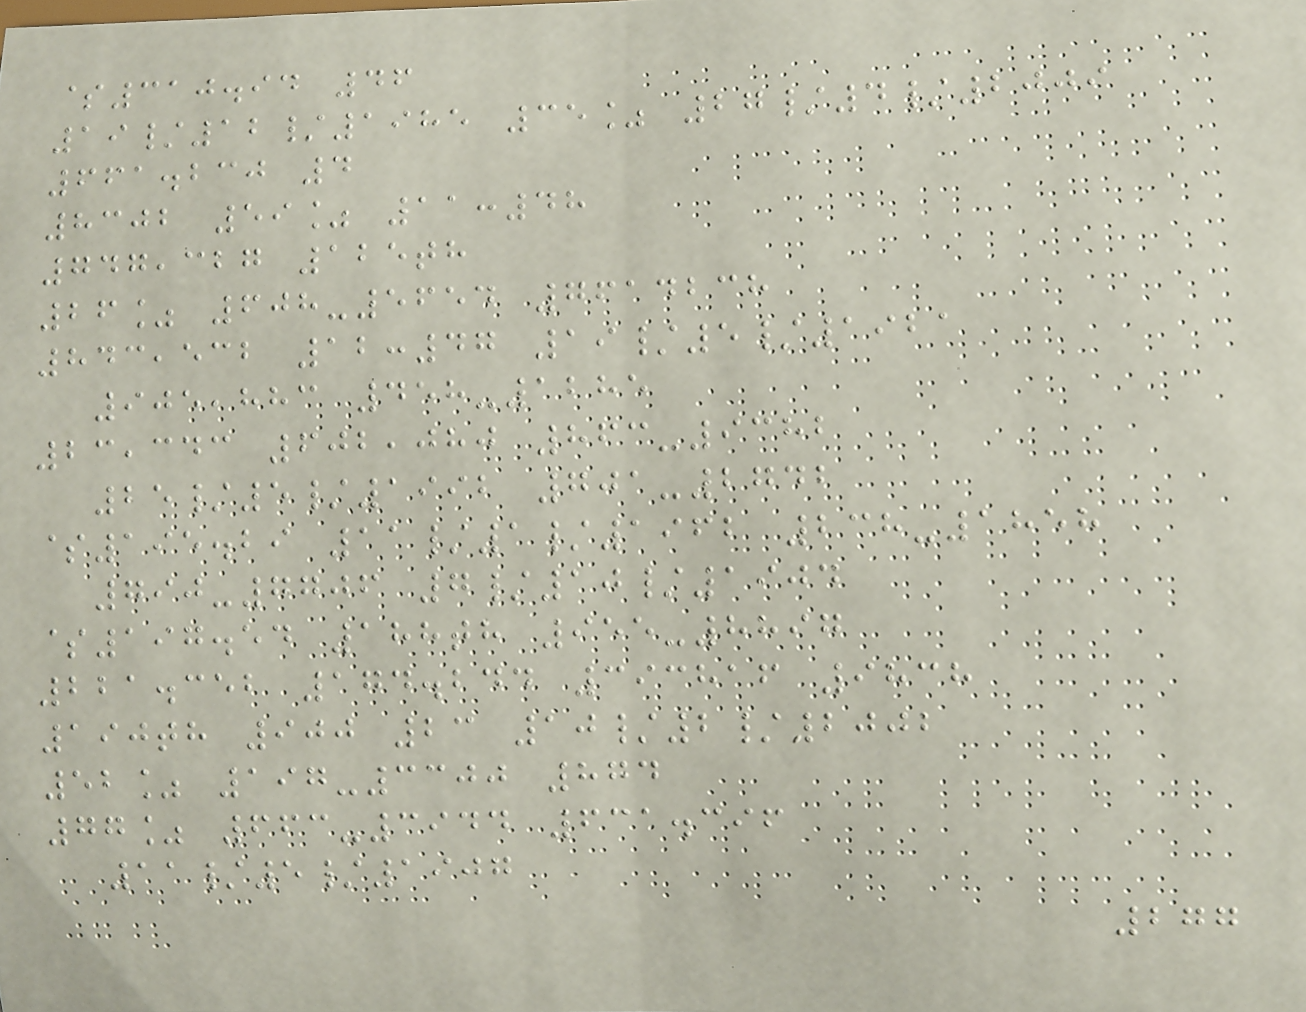$310.94 46
19/12/1985 35% 27/4/2009
661.230 4
8302 59% 11:48
747,327 125th
26% 608-5654 7614238
843,532 12:47 19/5/1921
905,883 458-1285
23,343 602,080 863-9382
25/5/1992 701-2742
$195.29 11/1/1962 238-1858
790-7706 7/10/1904
$197.54 188th 955-8897
221.352 174.244 393816 9838
190th 900 23 10/2/2002
52% 197-3300 874
77% 663-3944 631.396
11/5/1907
277
